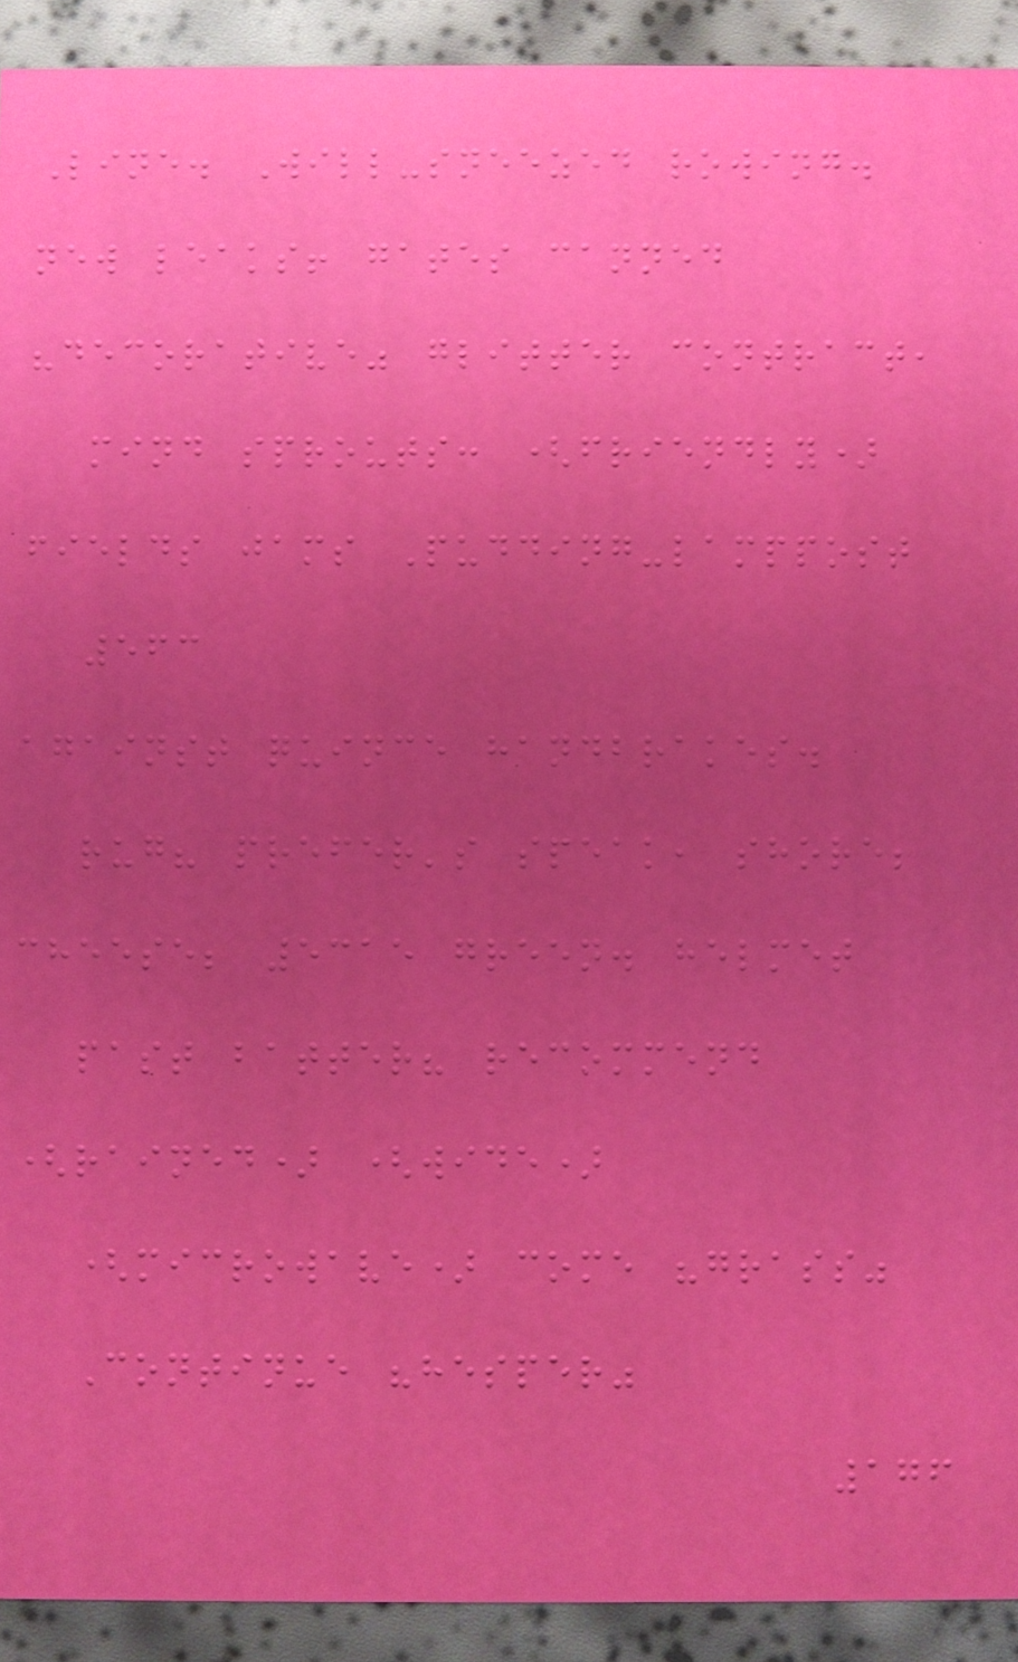Line. Will-sneezed rowing.
new leaks! gates canned
"decorative" glitter contract,
mind sprouts: (friendly)
fields jams Pudding-lamppost
563
against quince handbrakes.
rug? prefer's speak, shore;
cheese; 5315 green. helmet
past batter? recommend
(rained) (wide)
(microwave) come "grass"
Continue "hesper"
176
